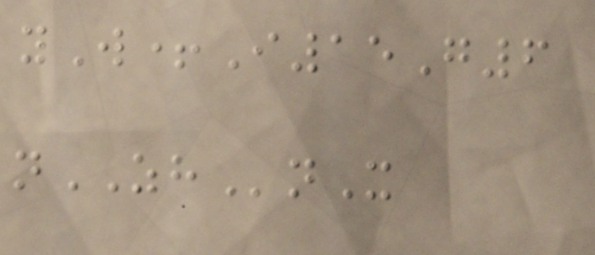yW+I15G6
nZHnX
